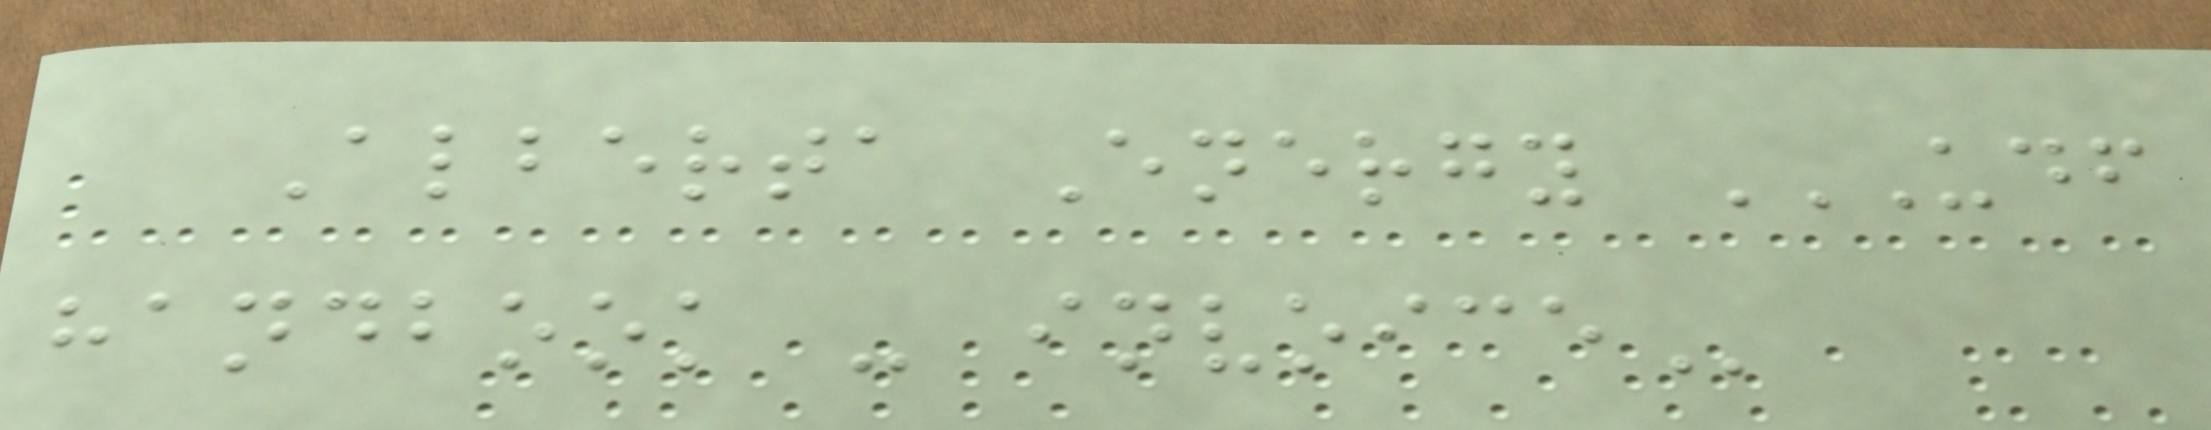Alberta Energy UDF
HANDBOOK - INVOICE
